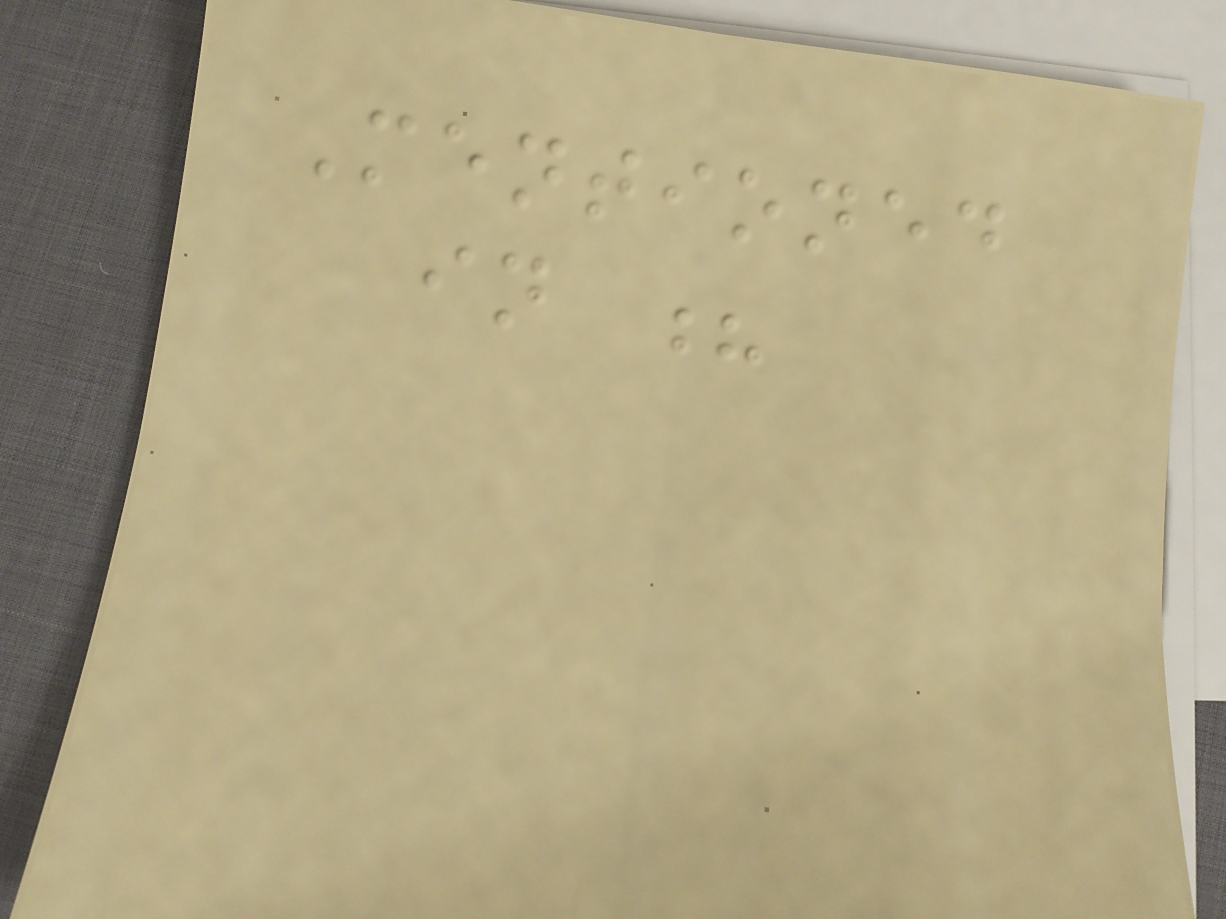Mentioned
in ?
